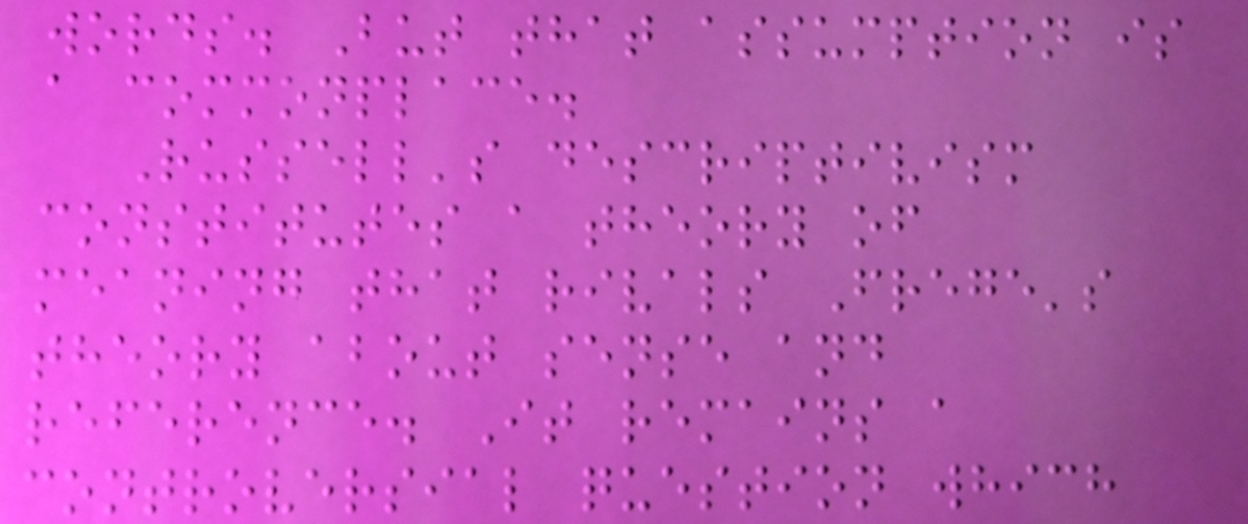words. But that assumption is
a commonplace.
Russell's descriptivism
constitutes a theory of
meaning that rivals Frege's
theory about sense and
reference. It remains a
controversial question which
